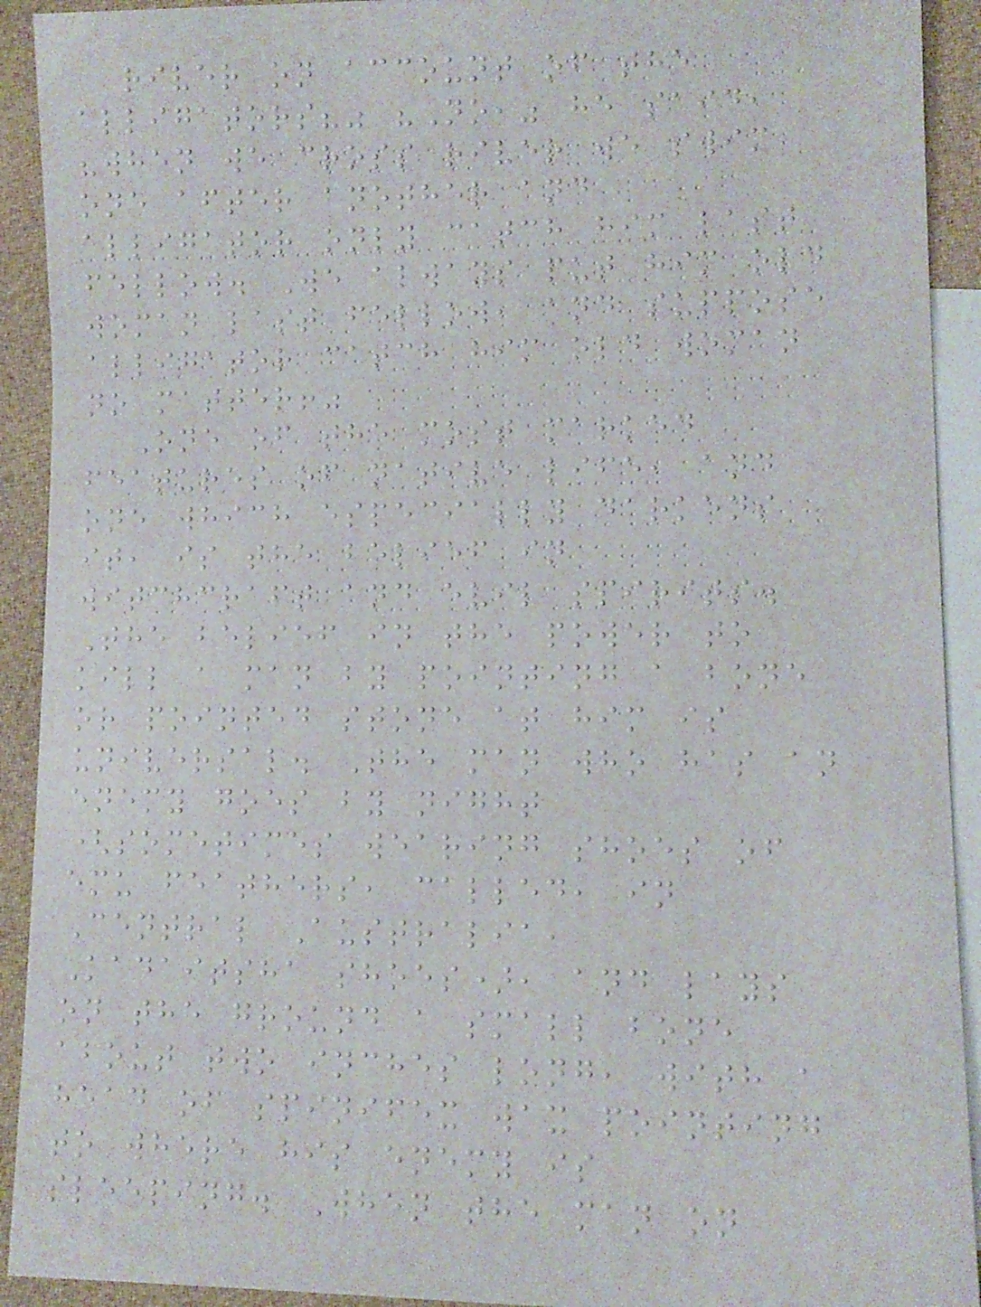river on account of the
alligators?" "No," he said,
"when we cross river we swim
one after another and
alligator only catch him last
fellow. We always put him old
woman last fellow, and suppose
alligator catch him old woman
no matter!"
One of the most marked
features of native life, and
one which especially darkens
it, is the belief in
witchcraft and evil spirits.
The belief in the power to
kill a man by pointing a bone
or pointed stone at him is
universal. The man who has an
enemy goes by night
(sometimes wearing shoes of
emu feathers, called, in
Central Australia,
Kadaitsha shoes), and lays
on the ground a small bone
about two inches long, with a
head of spinifex wax pointing
to where his enemy is
sleeping. When the man on
